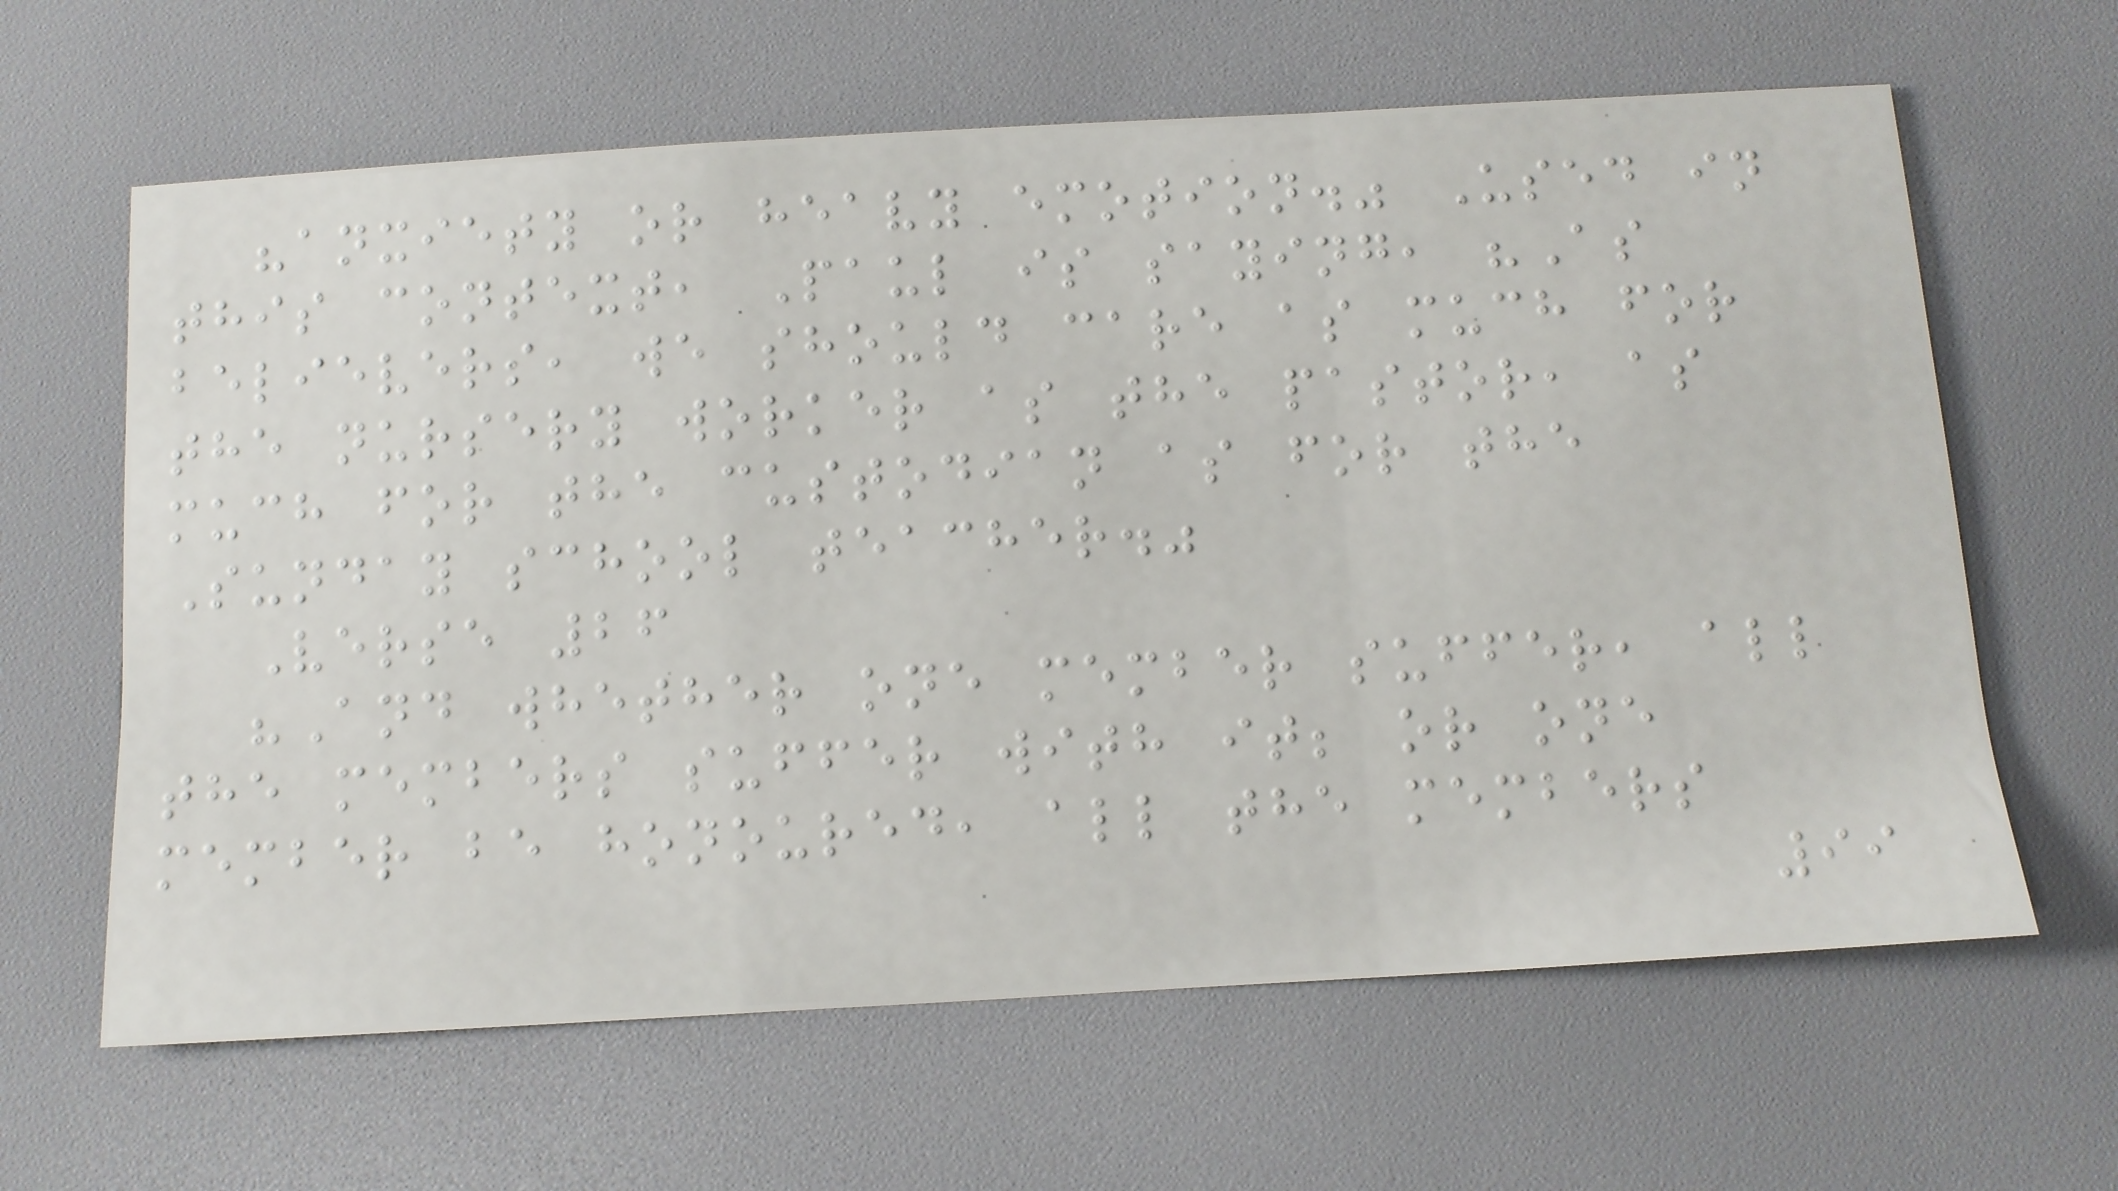"anxiety or heavy emotion." Used in
this context, Paul is saying, "As
believers, we should care as much for
the nursery worker as the pastor, as
much for the custodian as for the
Sunday school teacher."
Verse 26
"And whether one member suffer, all
the members suffer with it; or one
member be honoured, all the members
99
